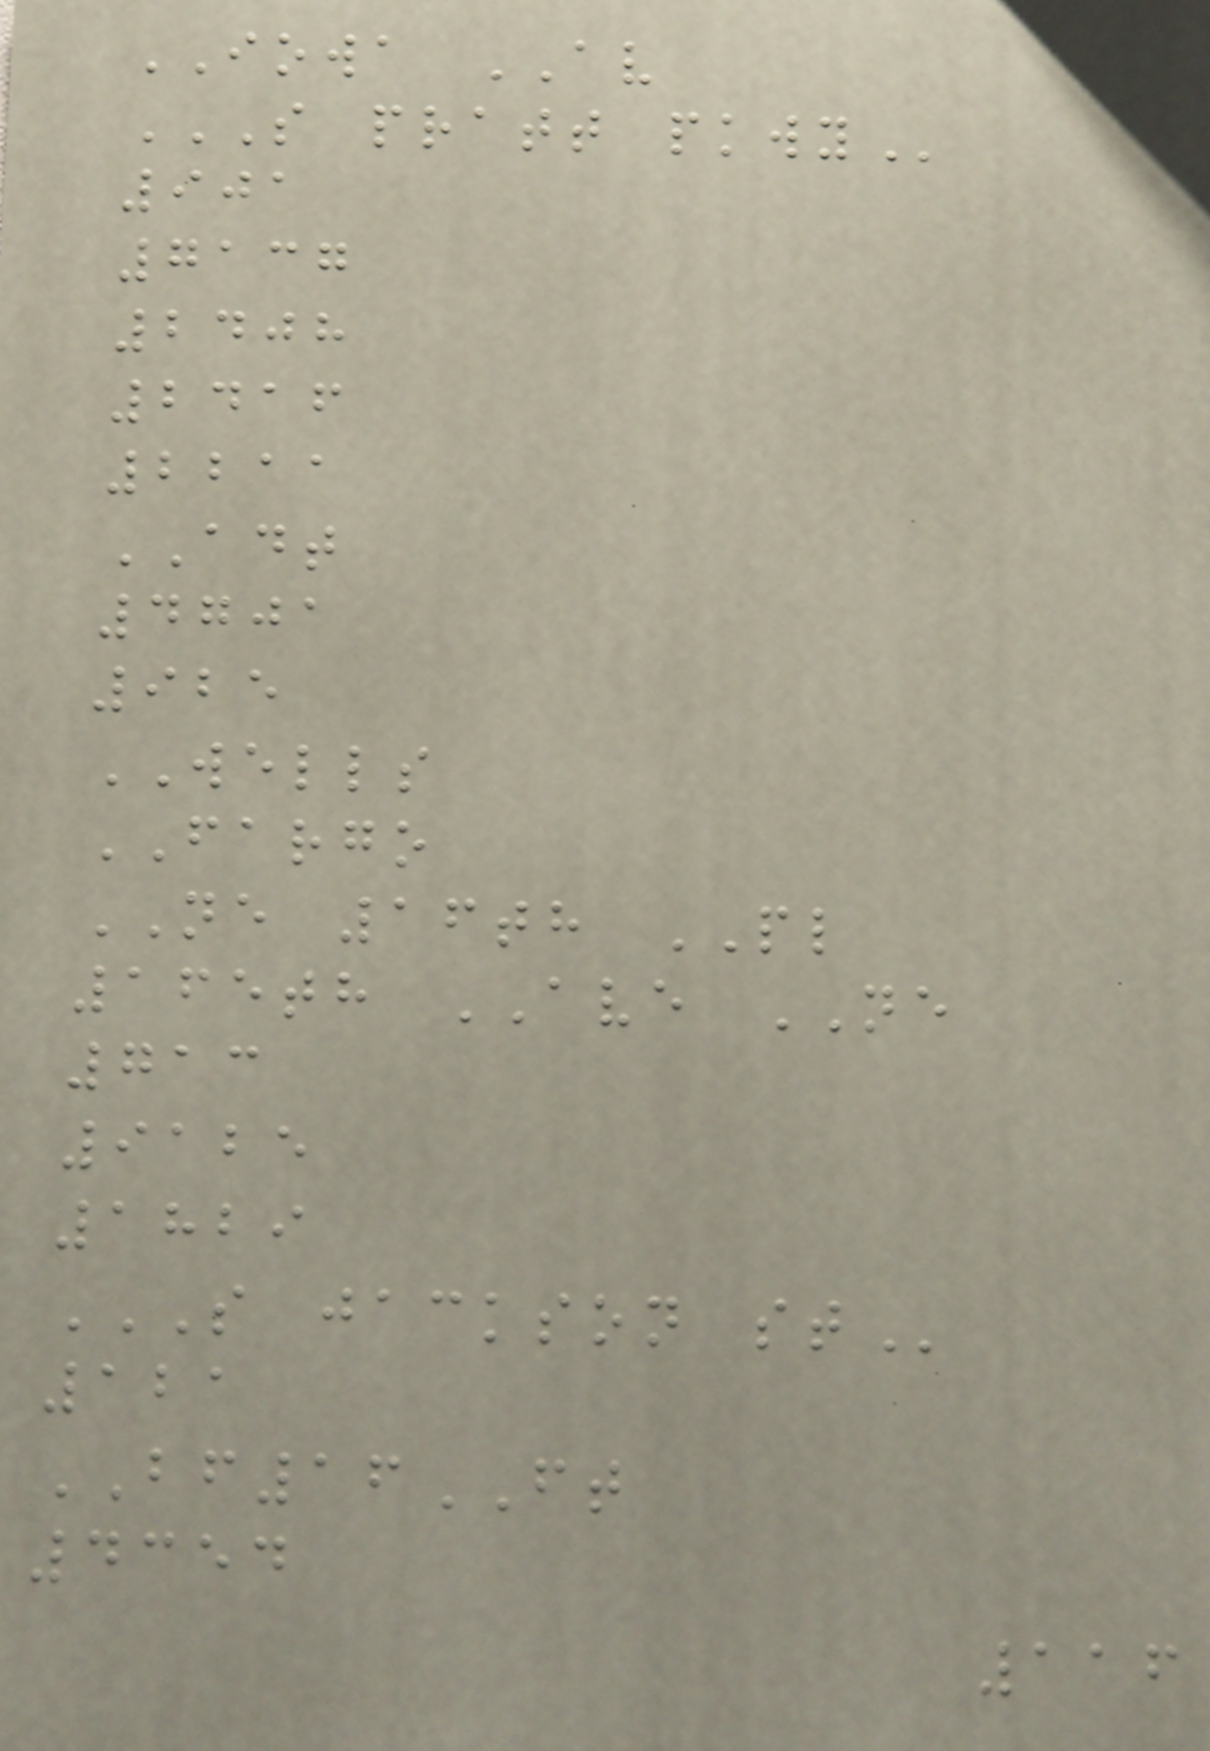IOWA AV
S PRATT PKWY
901
7137
2408
2416
2211
ADT
4701
925
WELLS
FARGO
NE 16th PL
165th AVE NE
713
9125
1829
S JACKSON ST
121
BF16FT
4354
116
